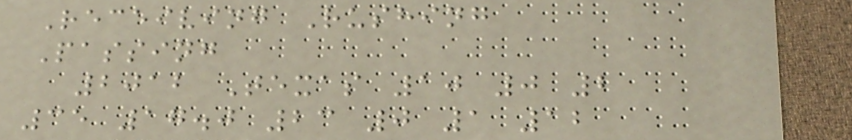Receiving Rushing
Passing
2012 Texas 10 0 2
35 17.0 23 0 1 12
